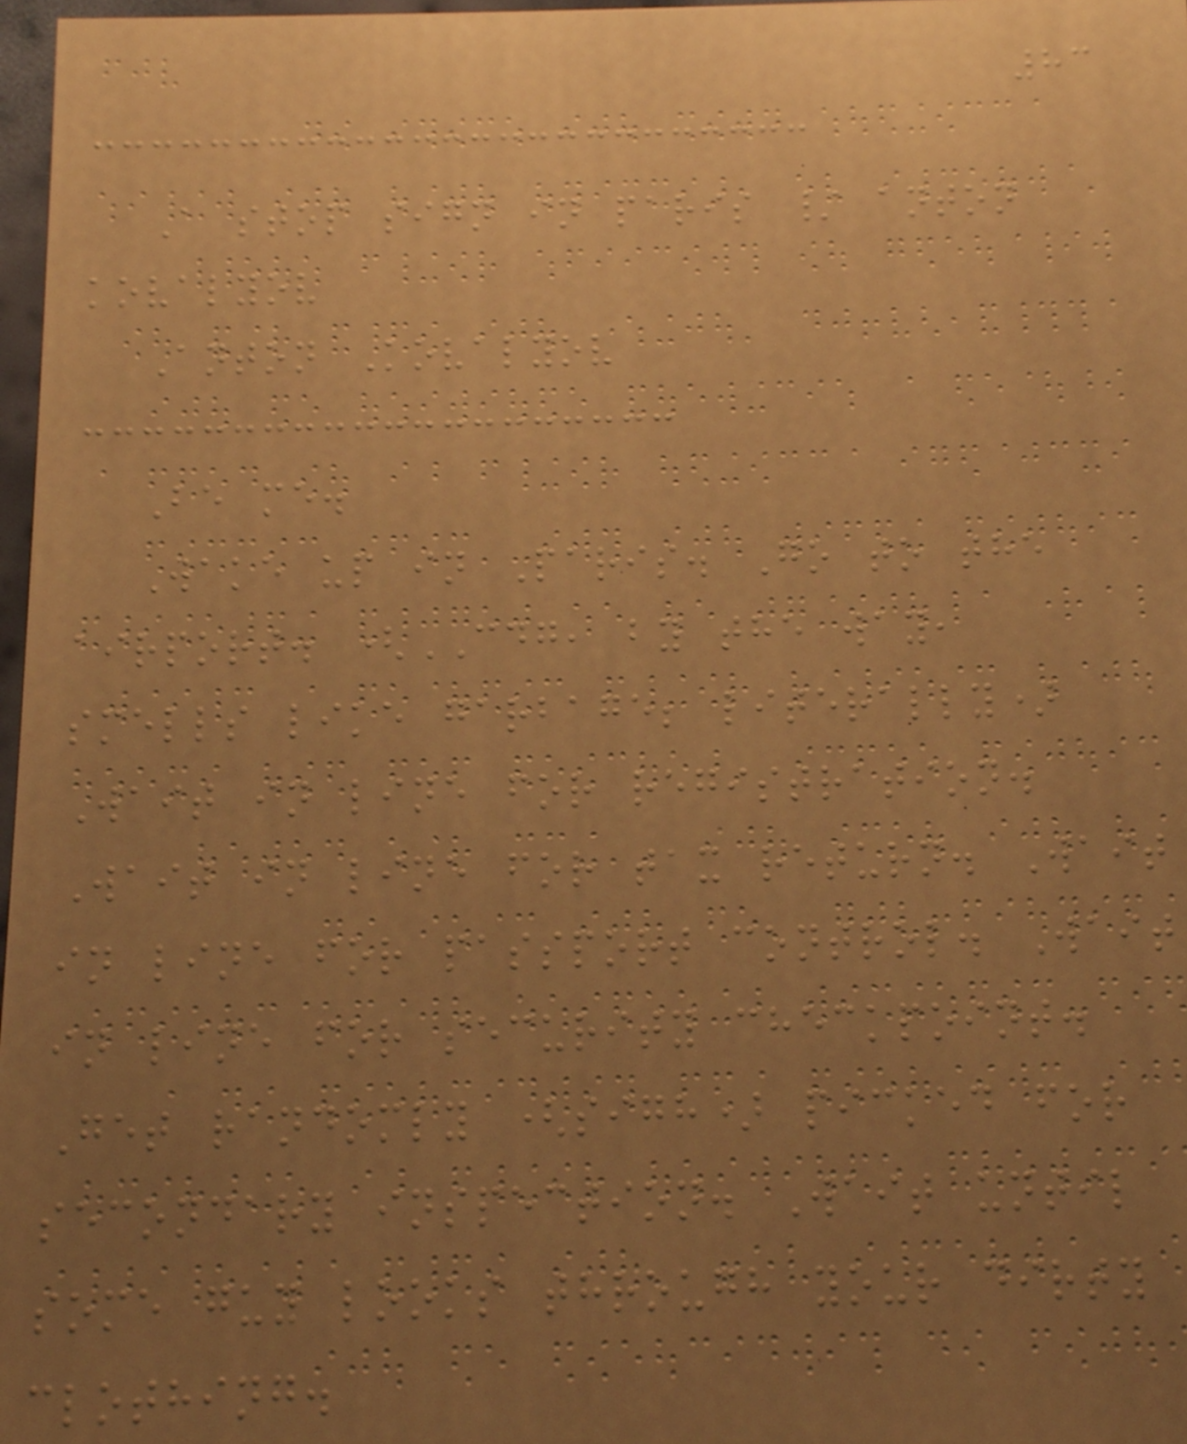83
A stop sign in paris / anton
kovalyov
Anton Kovalyov
Be me.
Wake up in Paris. Go to the
airport. (CDG, by the way,
smells like garbage; literally)
Wait in line for registration.
Wait in line for tax return. Wait
in line for passport control. Wait
in line for security checkpoint.
Get randomly (sigh) picked for
secondary inspection. Wait until
some guy looks through your dirty
clothing.
